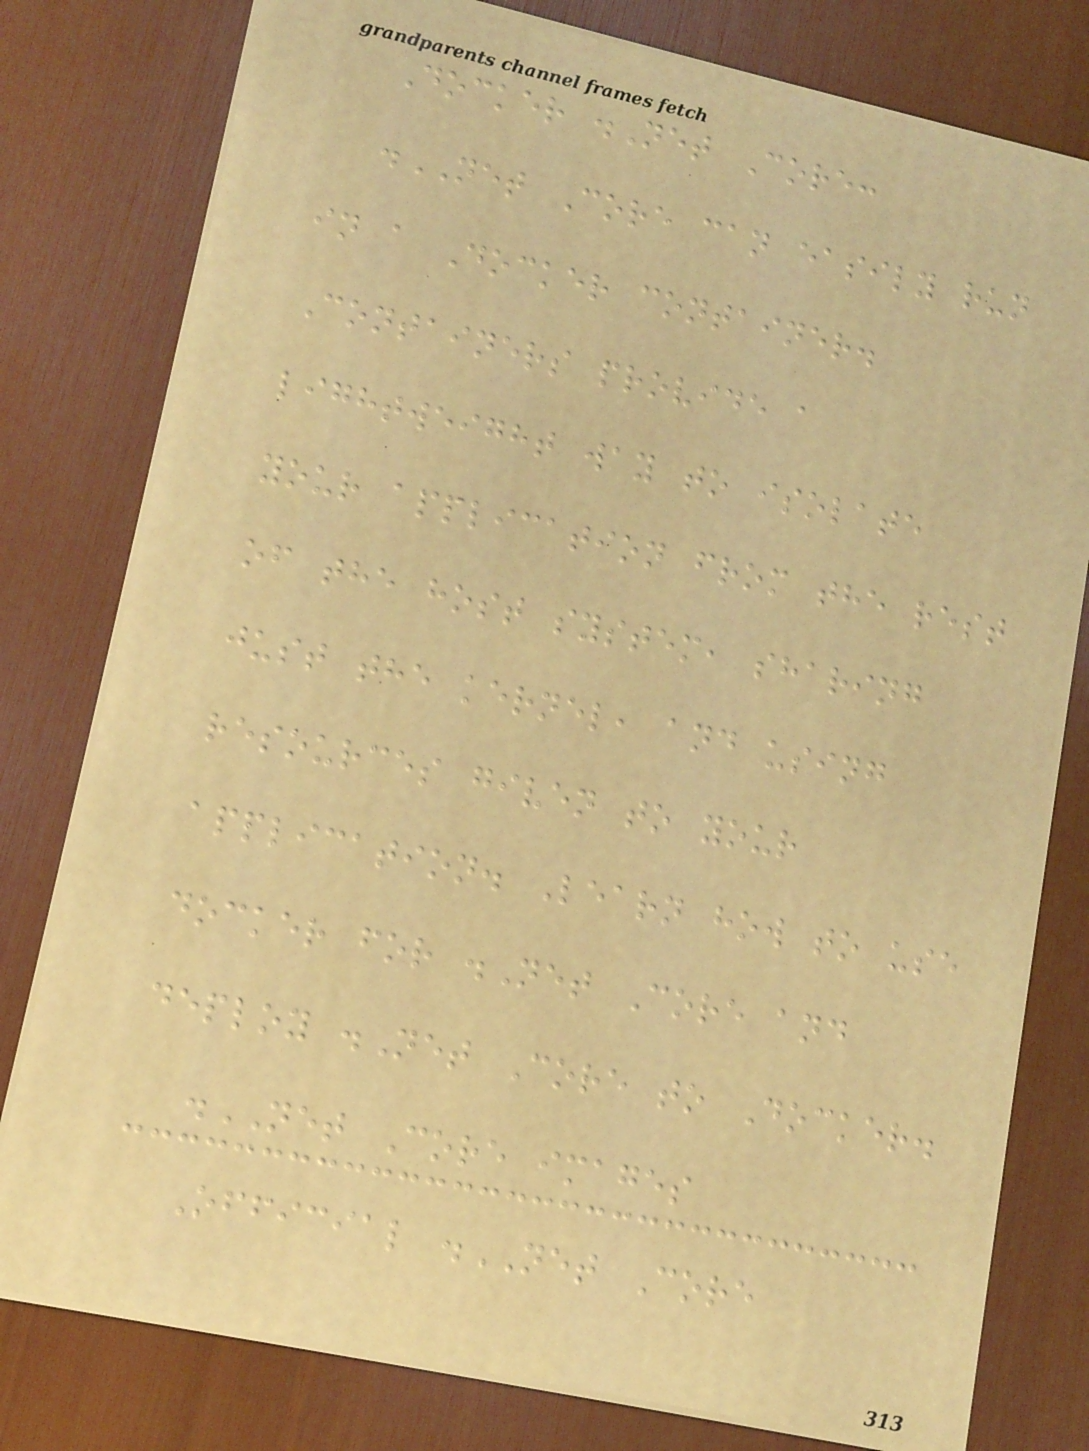Docker .Net Core:
.NET Core can easily run
in a Docker container.
Containers provide a
lightweight way to isolate
your application from the rest
of the host system, sharing
just the kernel, and using
resources given to your
application. Learn how to use
docker for .Net Core and
deploy .Net Core to Docker.
.NET Core images
Official .NET Core
